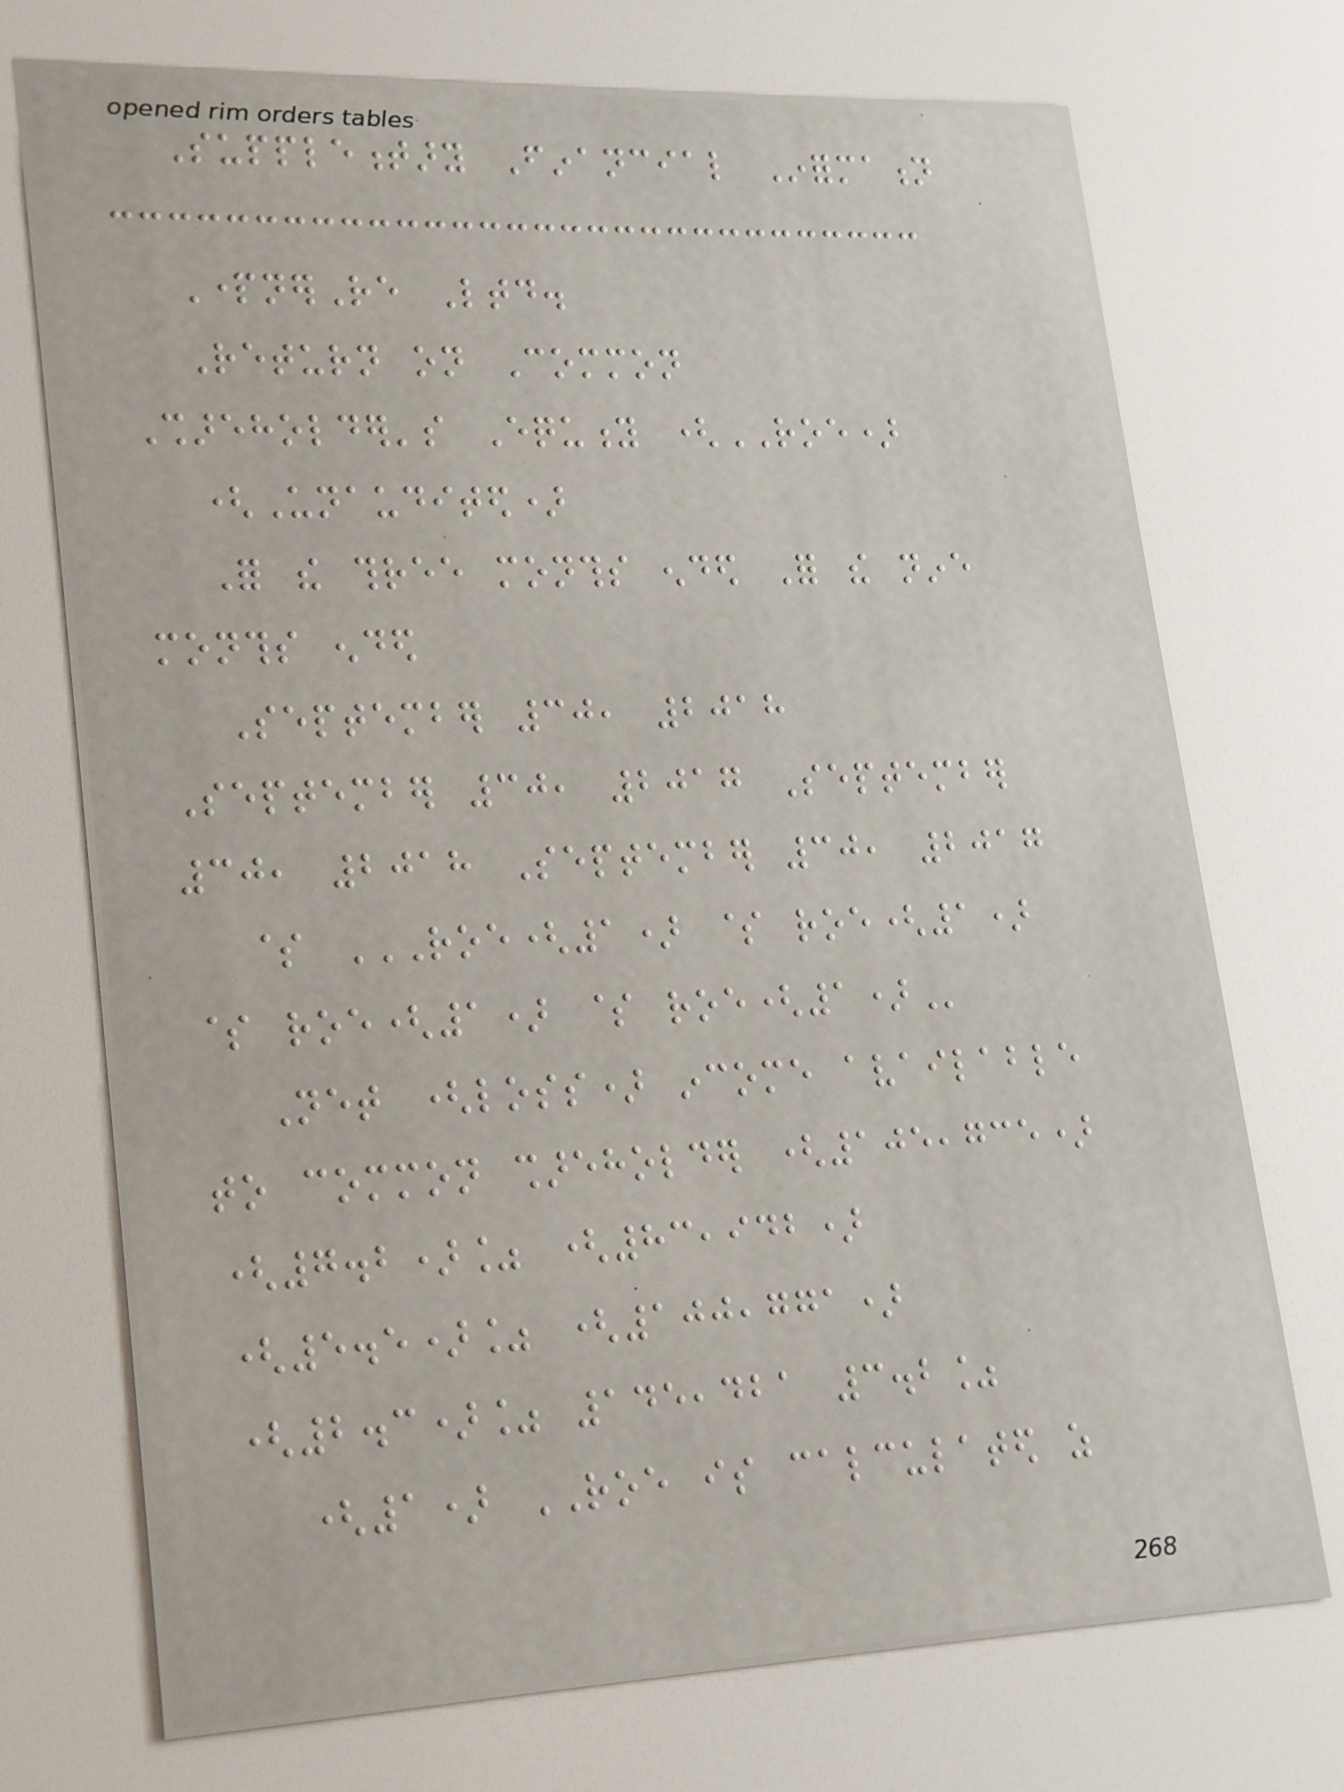Supplementary Financial Information
PartnerRe Ltd.
Return on Common
Shareholder's Equity (ROE)
(Unaudited)
For the three months ended For the nine
months ended
September 30, 2018
September 30, 2017 September
30, 2018 September 30, 2017
$ ROE(1) $ ROE(1)
$ ROE(1) $ ROE(1)
Net (loss) income available
to common shareholder (105,735)
(7.2)% (83,942)
(5.5)% (100,771)
(2.3)% 145,421 3.2%
(1) ROE is calculated as
